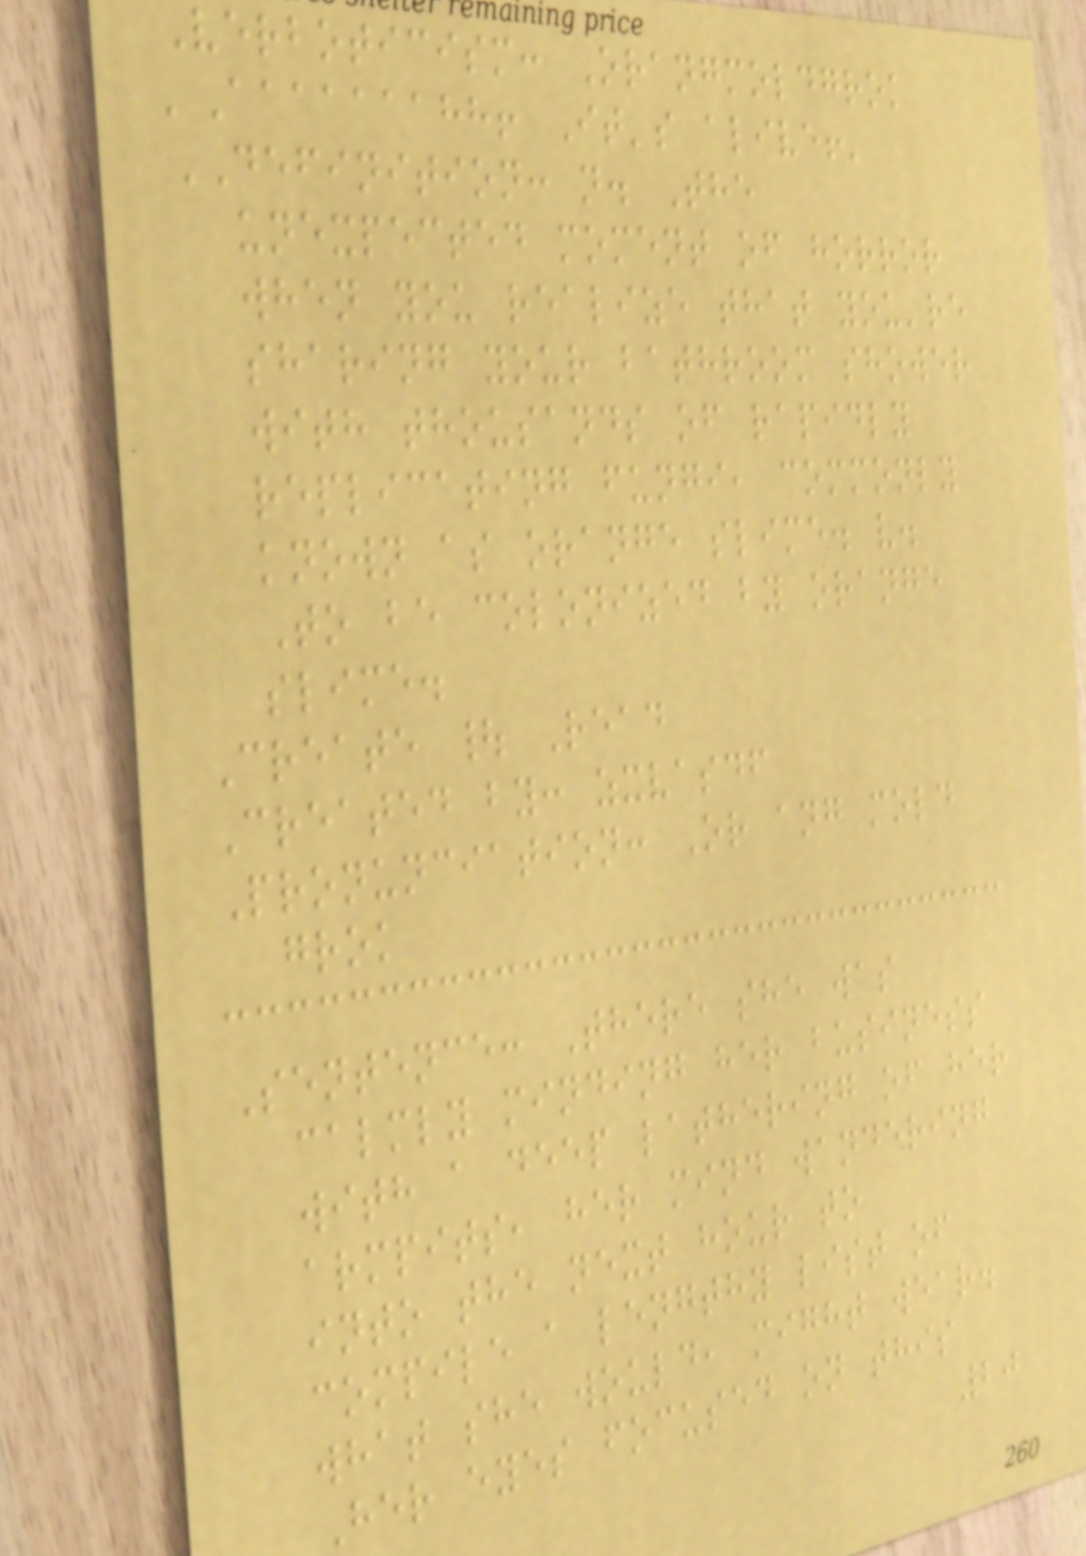Verboticism: Orangmoldgrok
'Aaaaaaahh! It's alive!'
DEFINITION: n. The
unexpected moment of horror
when you realize that you're
sharing your bathroom shower
with thousands of rapidly
replicating fungi, commonly
known as orange slime. v.
To be colonized by orange
slime.
Create | Read
Created by: zxvasdf
Pronunciation: Or ang mold
grok
Sentence: There she was
calmly minding her business
with a deep lathering of her
armpits, her mind wandering
into the next hour to
compile a lengthy list of
what she would, might wear.
Her eyes focused on this
20
